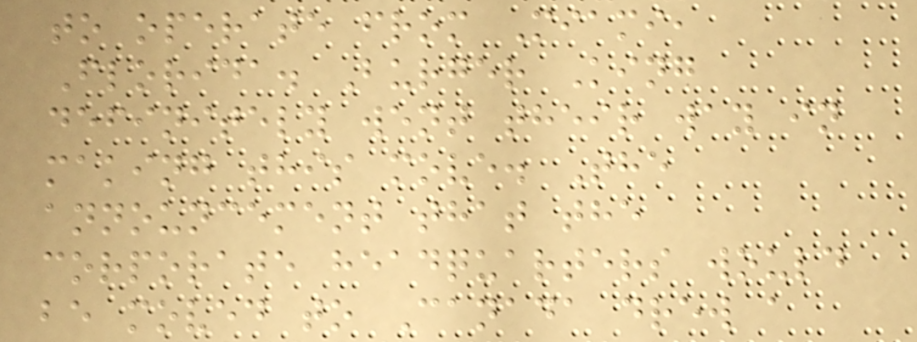to operate from Miami,
Florida. Burger King
definitely went their way in
making this move. The
announcement that the
corporate headquarters would
be moved to Canada drew a
